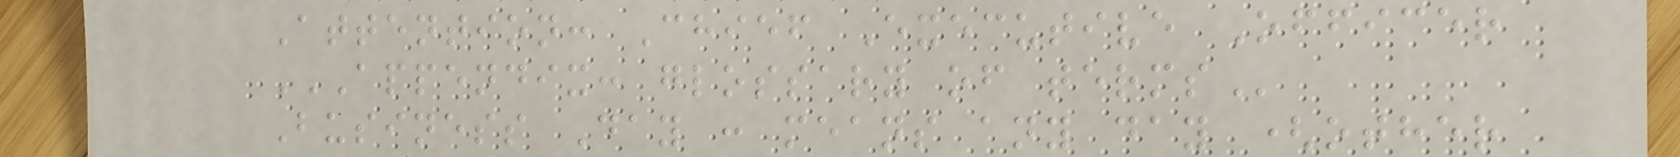Attention: Chief Executive Officer
APPENDIX: GLOSSARY OF TERMS
Business Day : means any day (other
